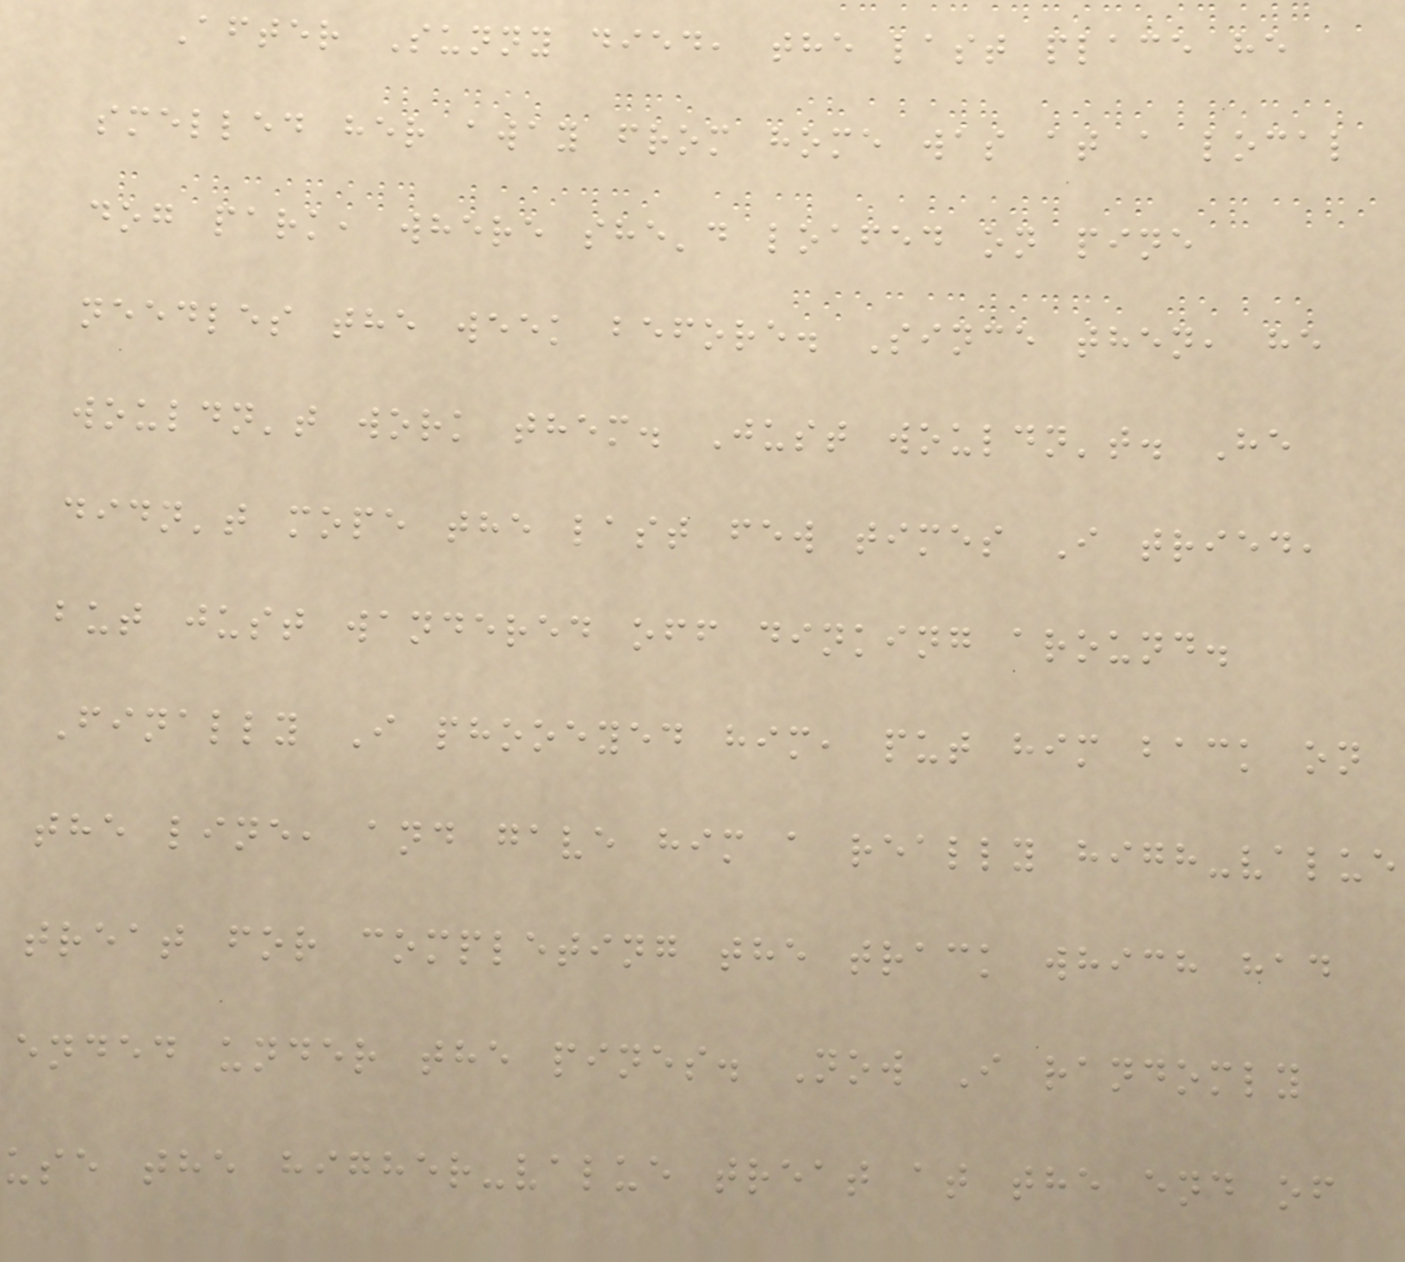After Sunny died, the last place he
smelled her away from home was at a local
dog park, where she'd loafed on pine
needles the week before. Since then, he
wouldn't work them. Just wouldn't. He
didn't mope the last few times I tried,
but just wandered off dinking around.
Finally I phooeyed him, put him back on
the line, and gave him a really high-value
treat for completing the track which had
ended under the pines. Now I randomly
use the higher-value treat at the end of
